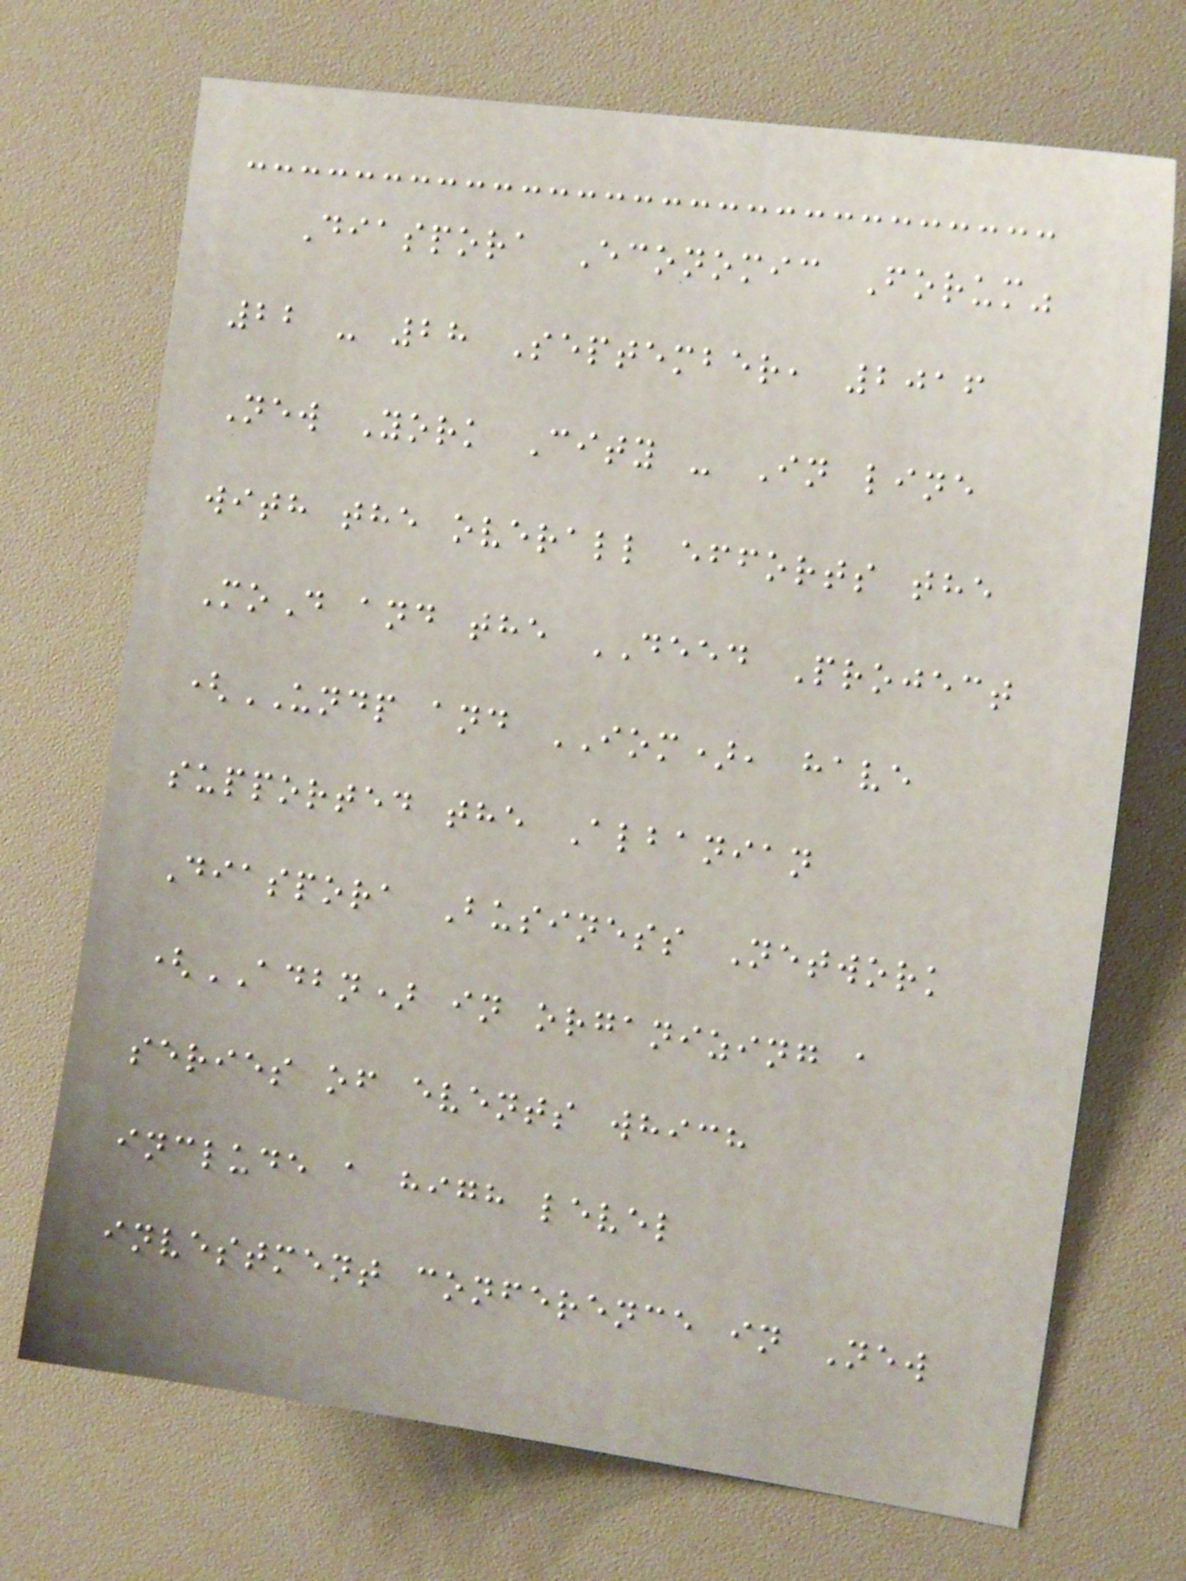Diaspora Economic Forum"
22 - 28 September, 2016
New York City - In line
with the overall efforts the
MoD and the DEED Project
(UNDP and IOM), have
supported the Albanian
Diaspora Business Network
(ADBN) in organizing a
series of events which
include a high level
investment conference in New
